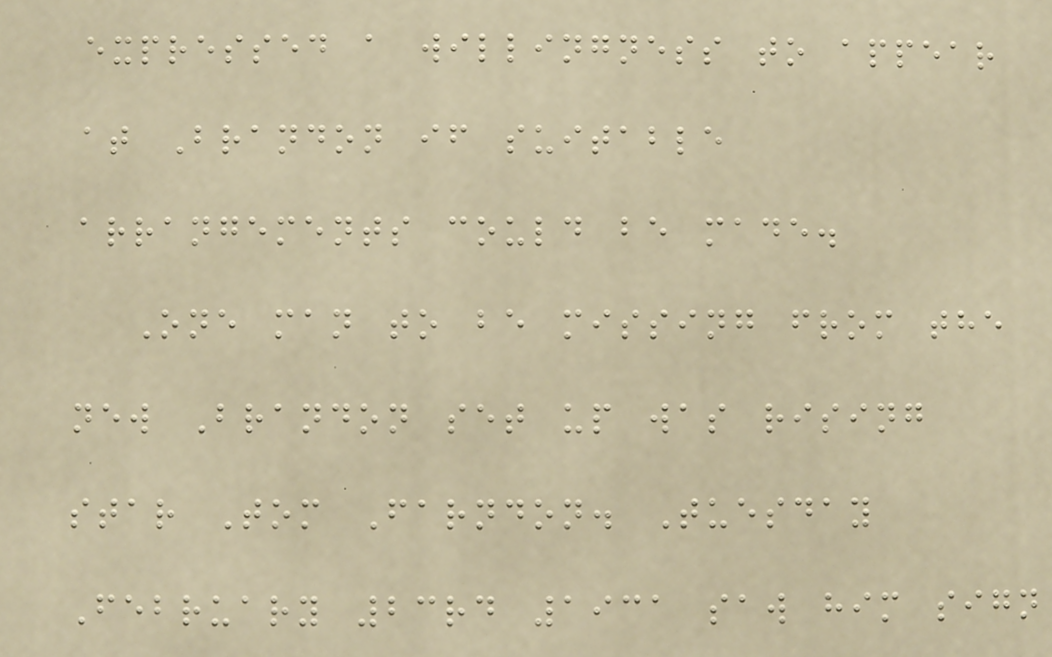expressed a willingness to appear
at Brandon if suitable
arrangements could be made.
One man to be missing from the
new Brandon set up was rising
star Tom Farndon. Tuesday
February 23rd 1931 saw him sign
